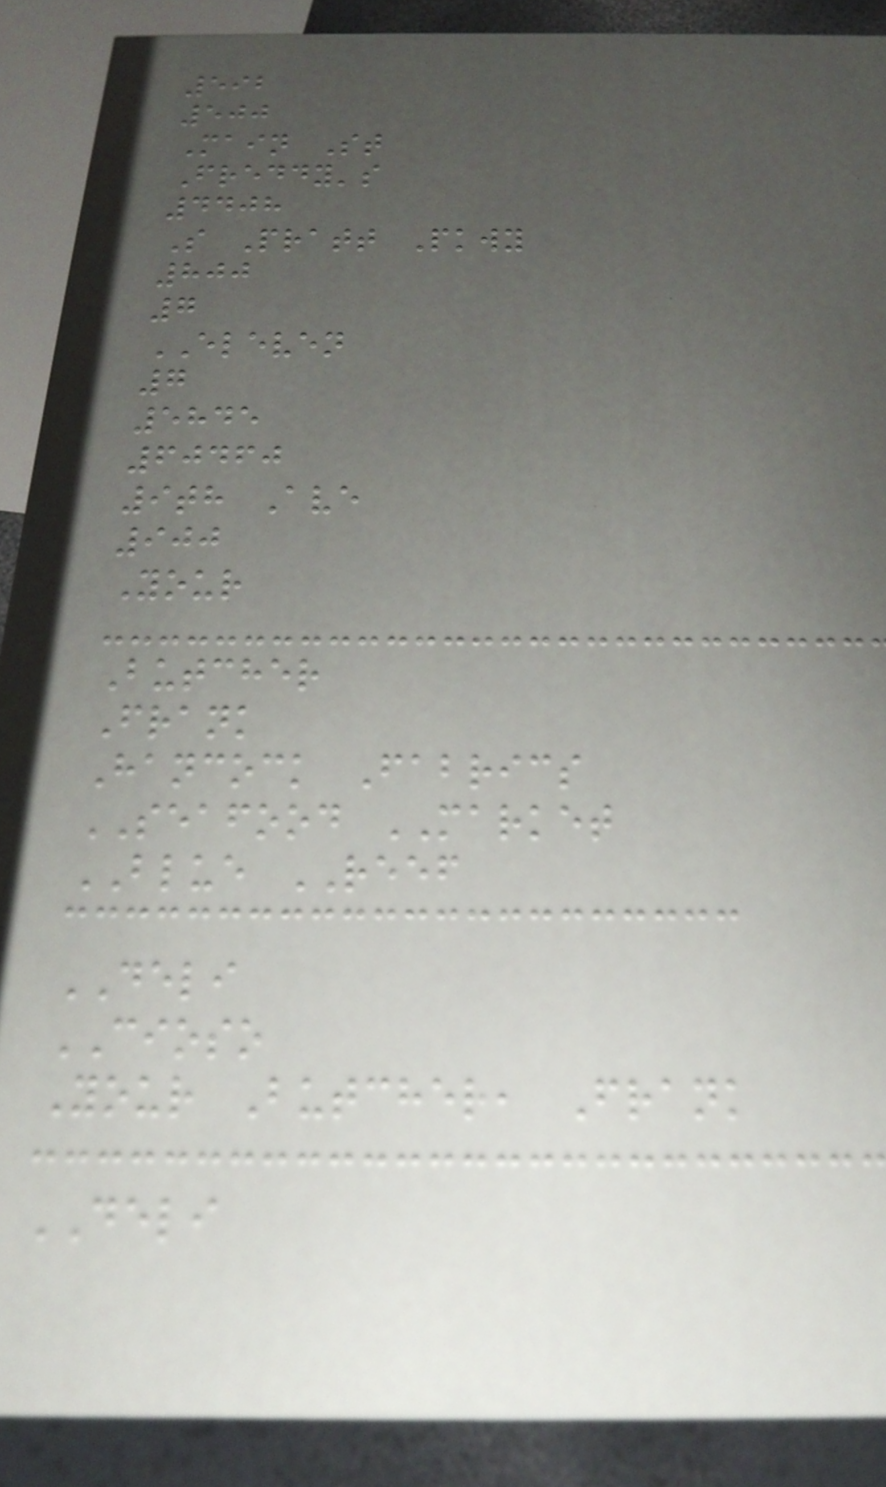592
500
Main St
Freddy's
4408
S Pratt Pkwy
800
7
ELEVEN
7
5845
60460
9th Ave
900
Your
Butcher
Frank
Hancock Fabrics
SEAFOOD MARKET
BLUE REEF
DELI
CIOSO
Your Butcher, Frank
DELI
